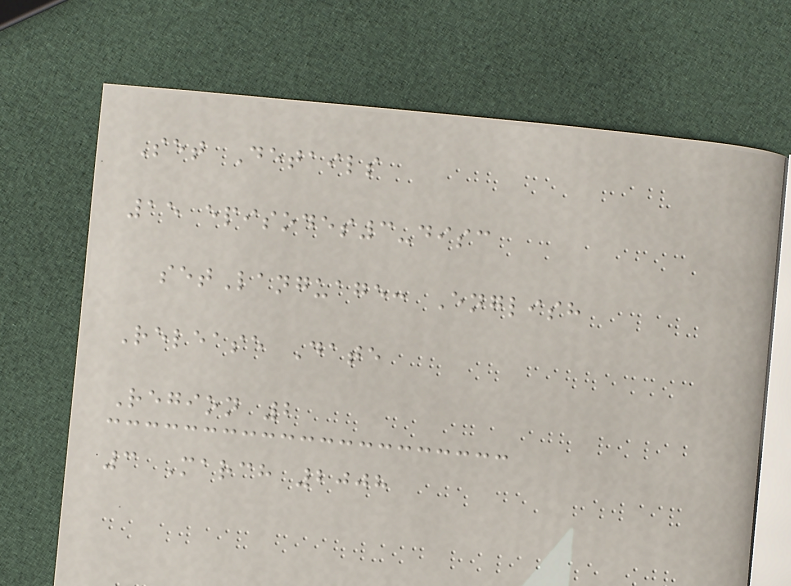Set Details
15 episodes3-disc
setLanguage: English
Release Date
Region 2
3 March 2008
